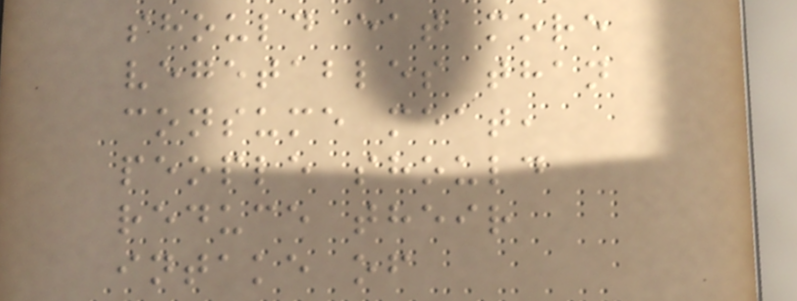should eat more
vegetables than
consume meat,
people should
reduce their
intake of
